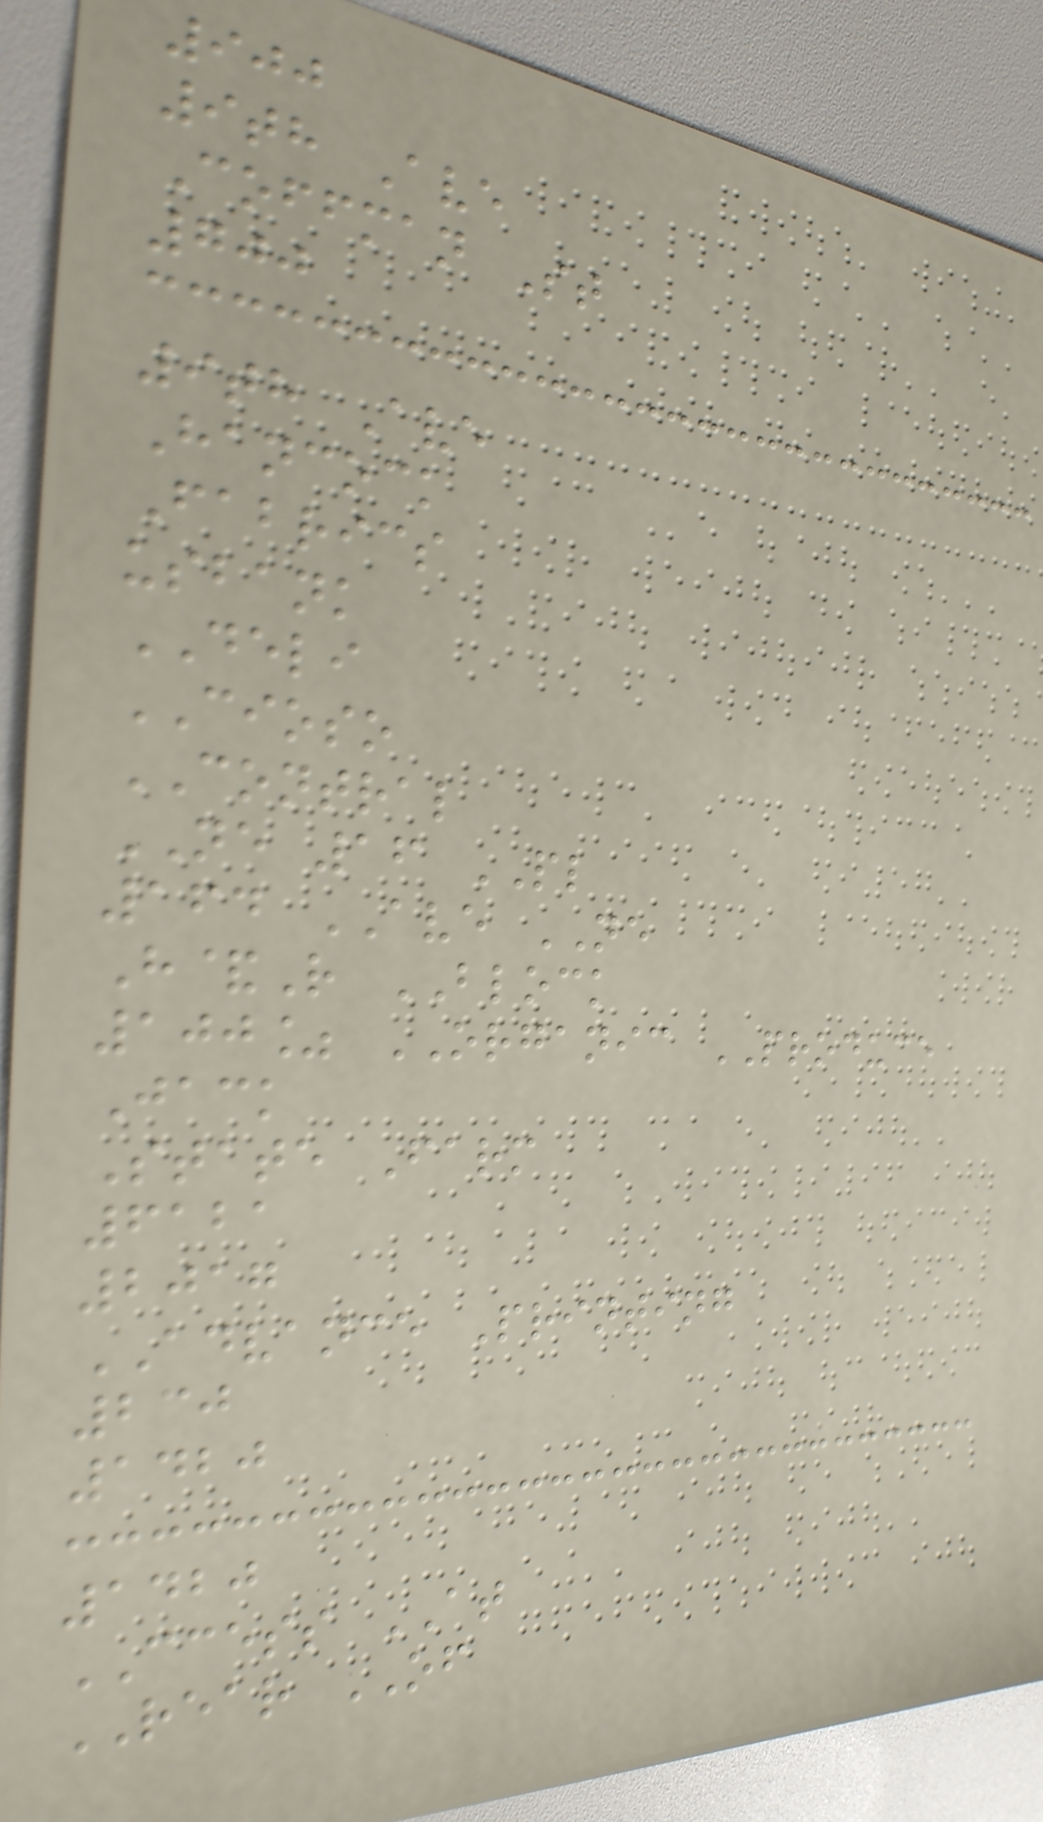900
9th Ave
Coffman St
700
9th Ave
Hancock
Fabrics
usbank
DELI
CIOSO
CONTRAL
NE 16 PL
164 AVE NE
H&R BLOCK
100% ORGANIC PRODUCE
Jack
State Farm
6121
2017
ADVANCE Printing
230
1420
1420
CCESS AT
REAR OF
